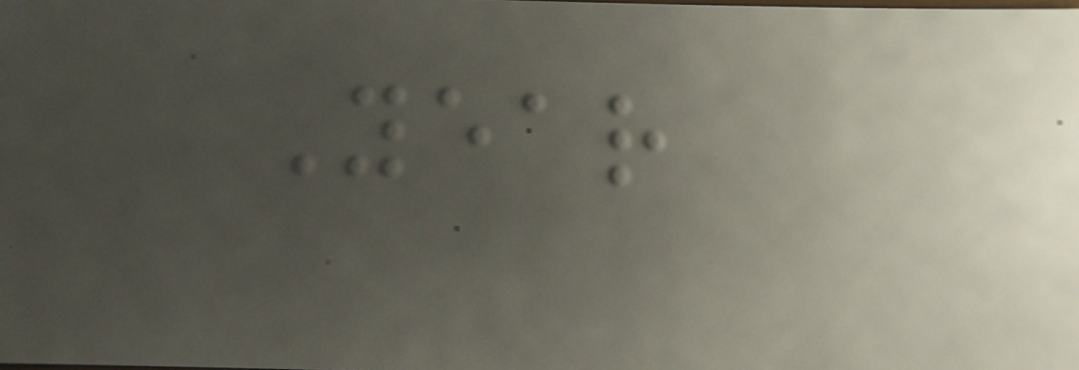Year
